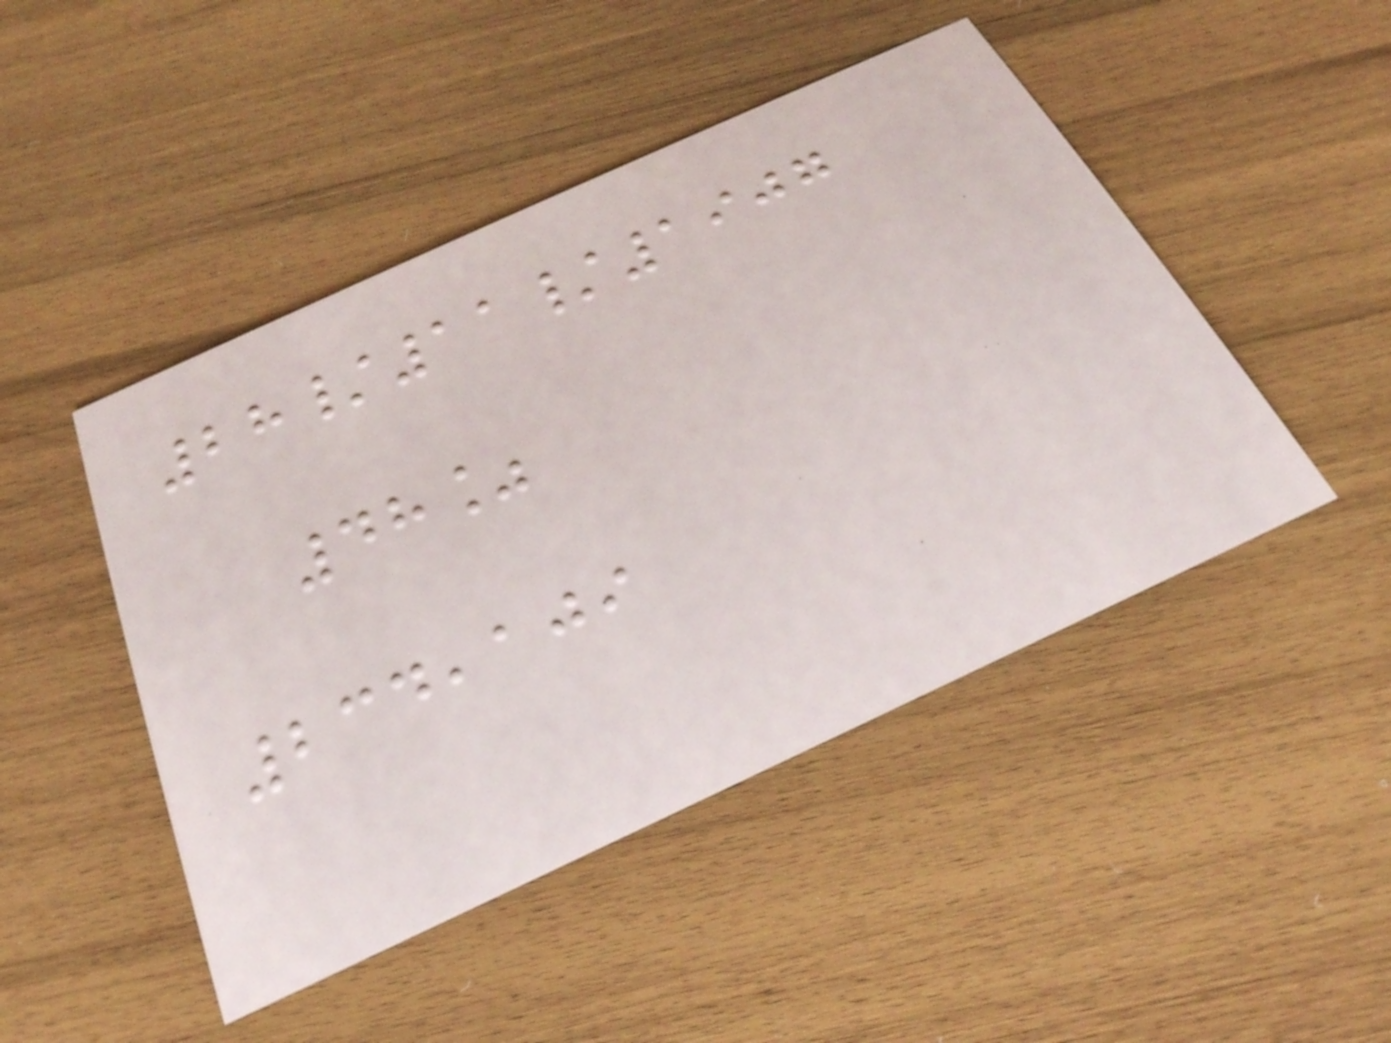28/11/1907
48%
234,109
